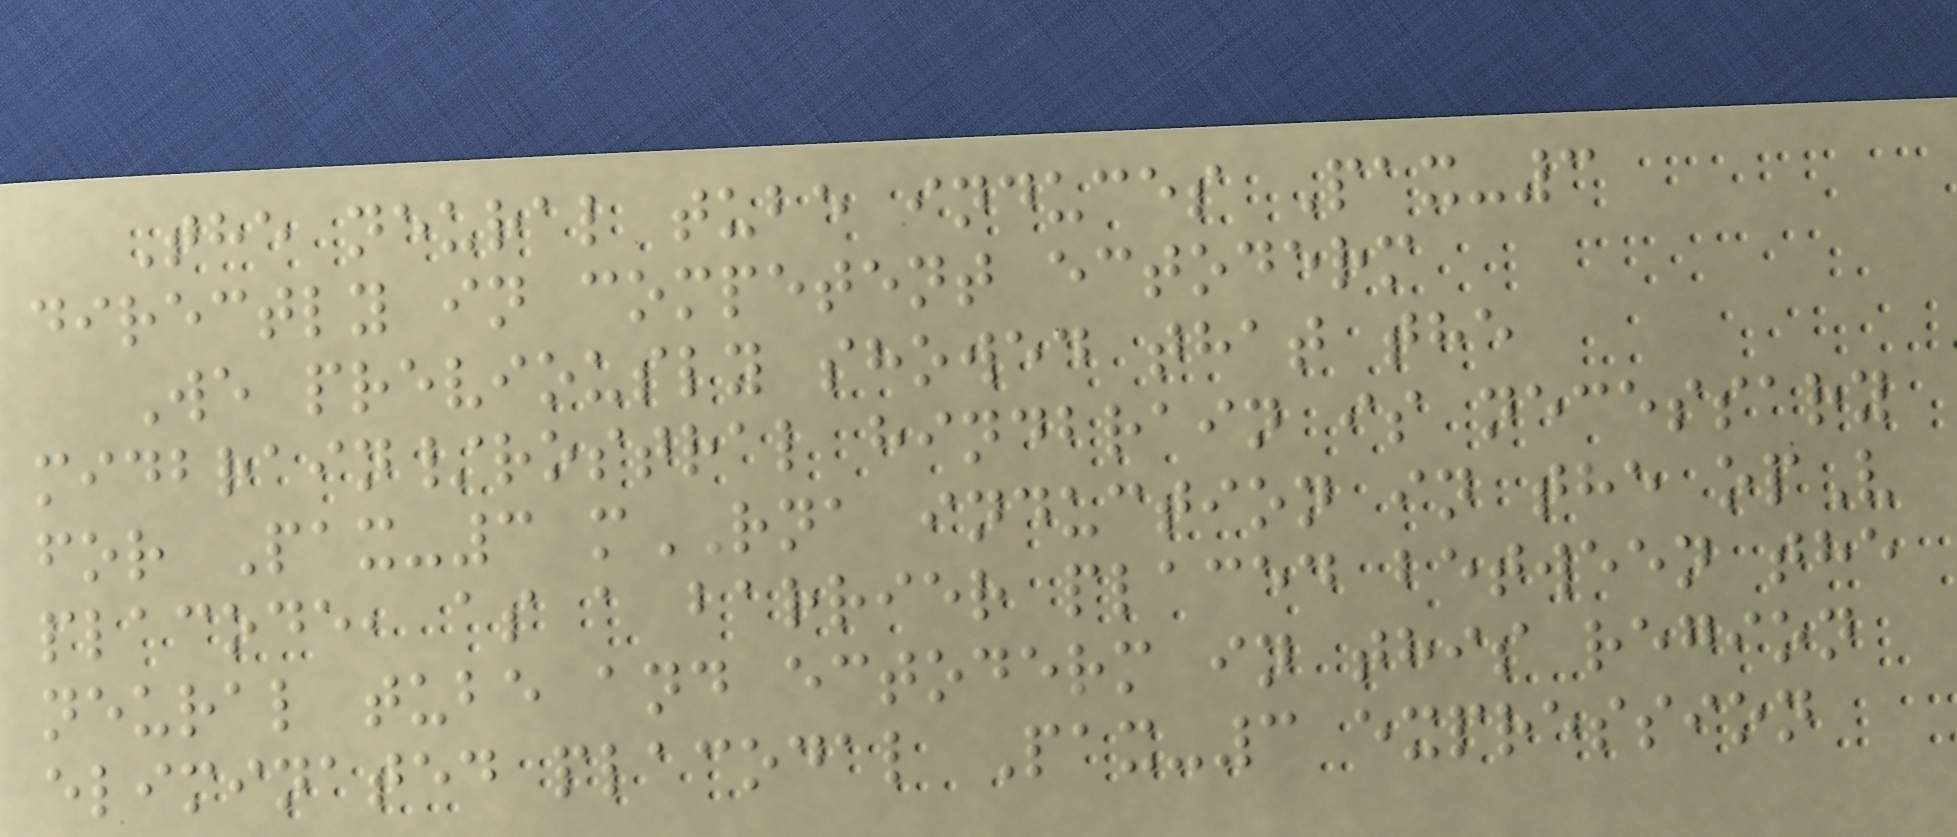The neural tube induces Pax-3
directly in competent ectoderm
We previously showed that the
midbrain/rostral hindbrain is necessary
for Pax-3 mRNA induction in the opV
placode, as a barrier placed between the
neural tube and ectoderm in this region
eliminated placodal Pax-3 expression
